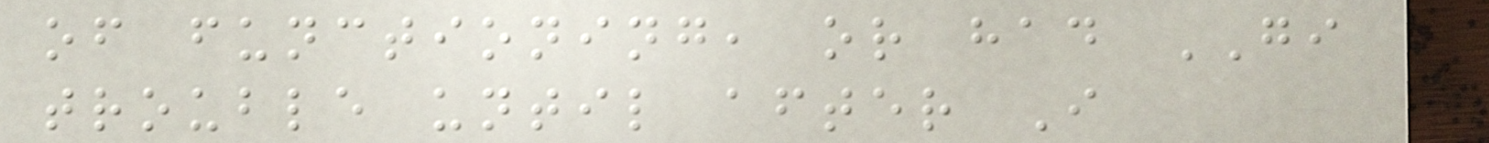of functioning, or had GI
trouble until after I
